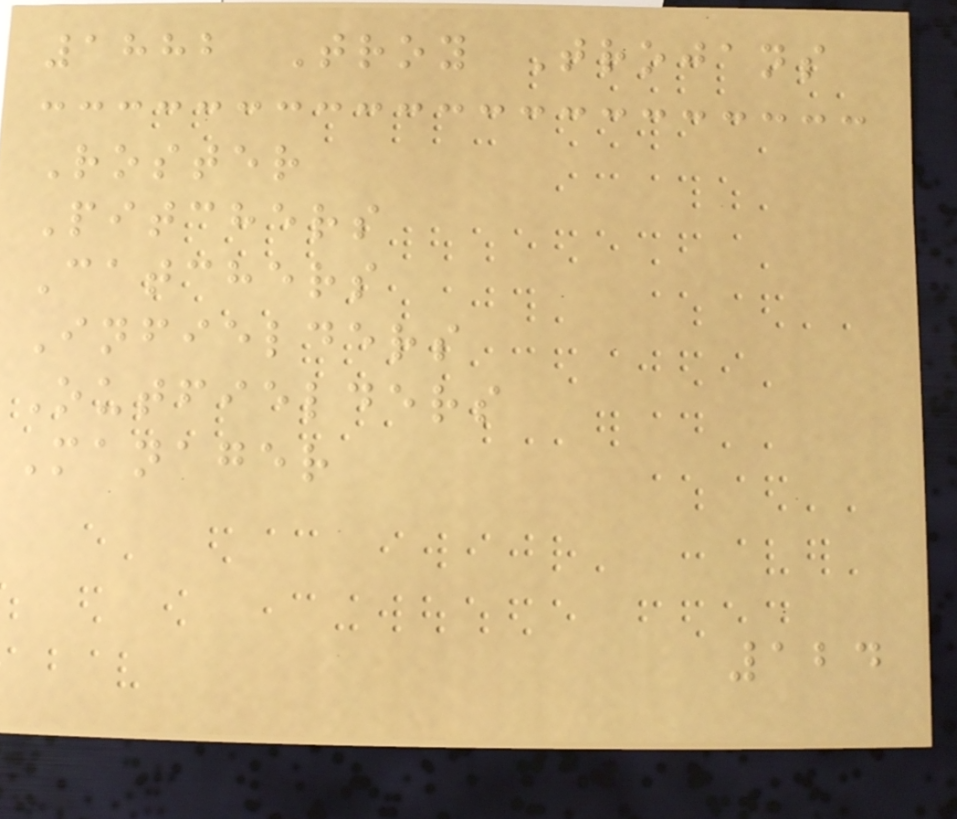1882 Troy Trojans
Roster
Pitchers
Catchers
Infielders
Outfielders
Manager
124
